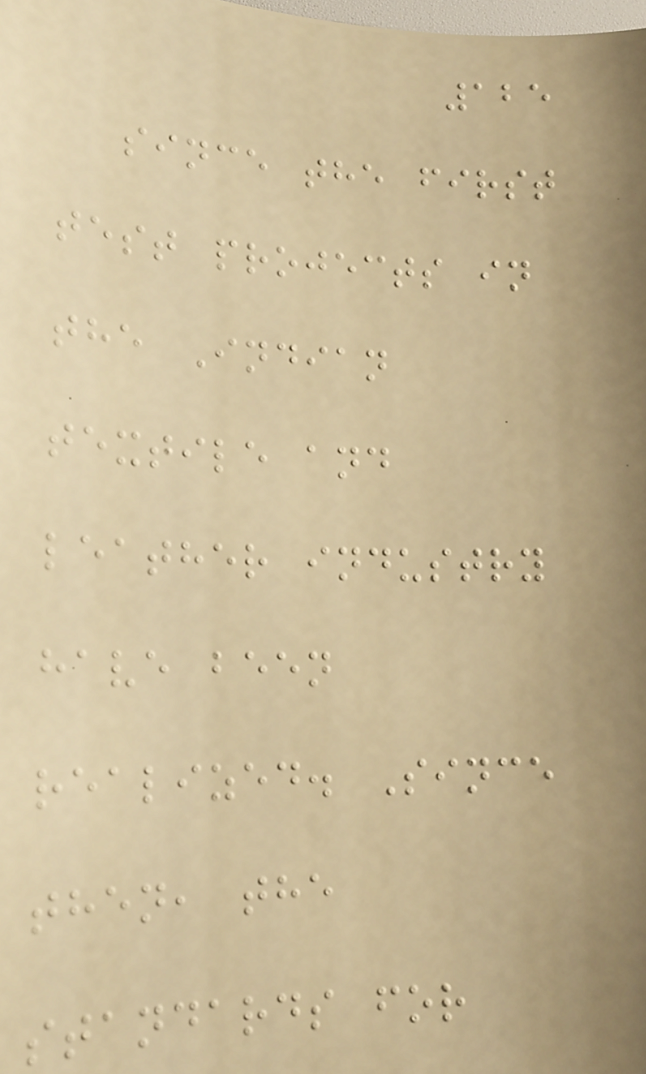125
since the first
test projects in
the Indian
textile and
leather industry
have been
realized. Since
then, the
standards for
